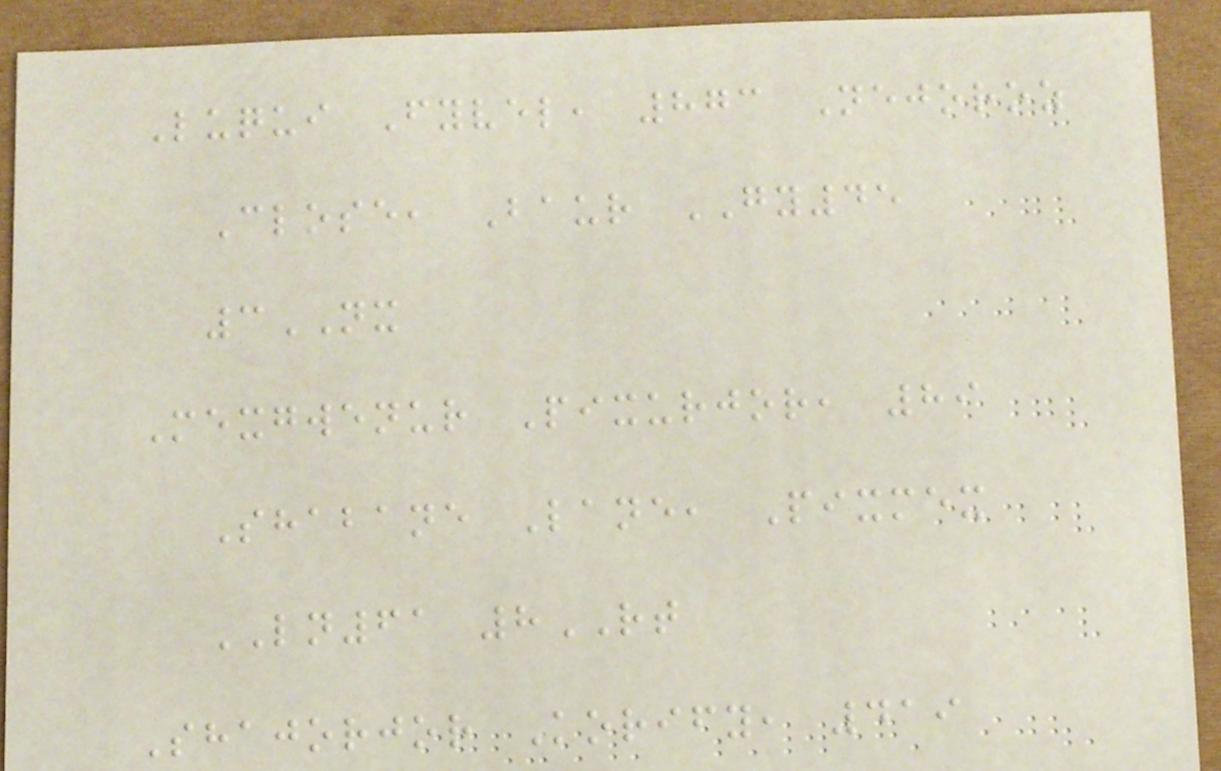Luqui Fyvel, 873 Nejoroz
Close, Baur GY45
3NX
Mexgwenur Pixurjor, 89
Shabane Lane, Pixmex
LN61 8RT
Shajorjor Korify, 419
